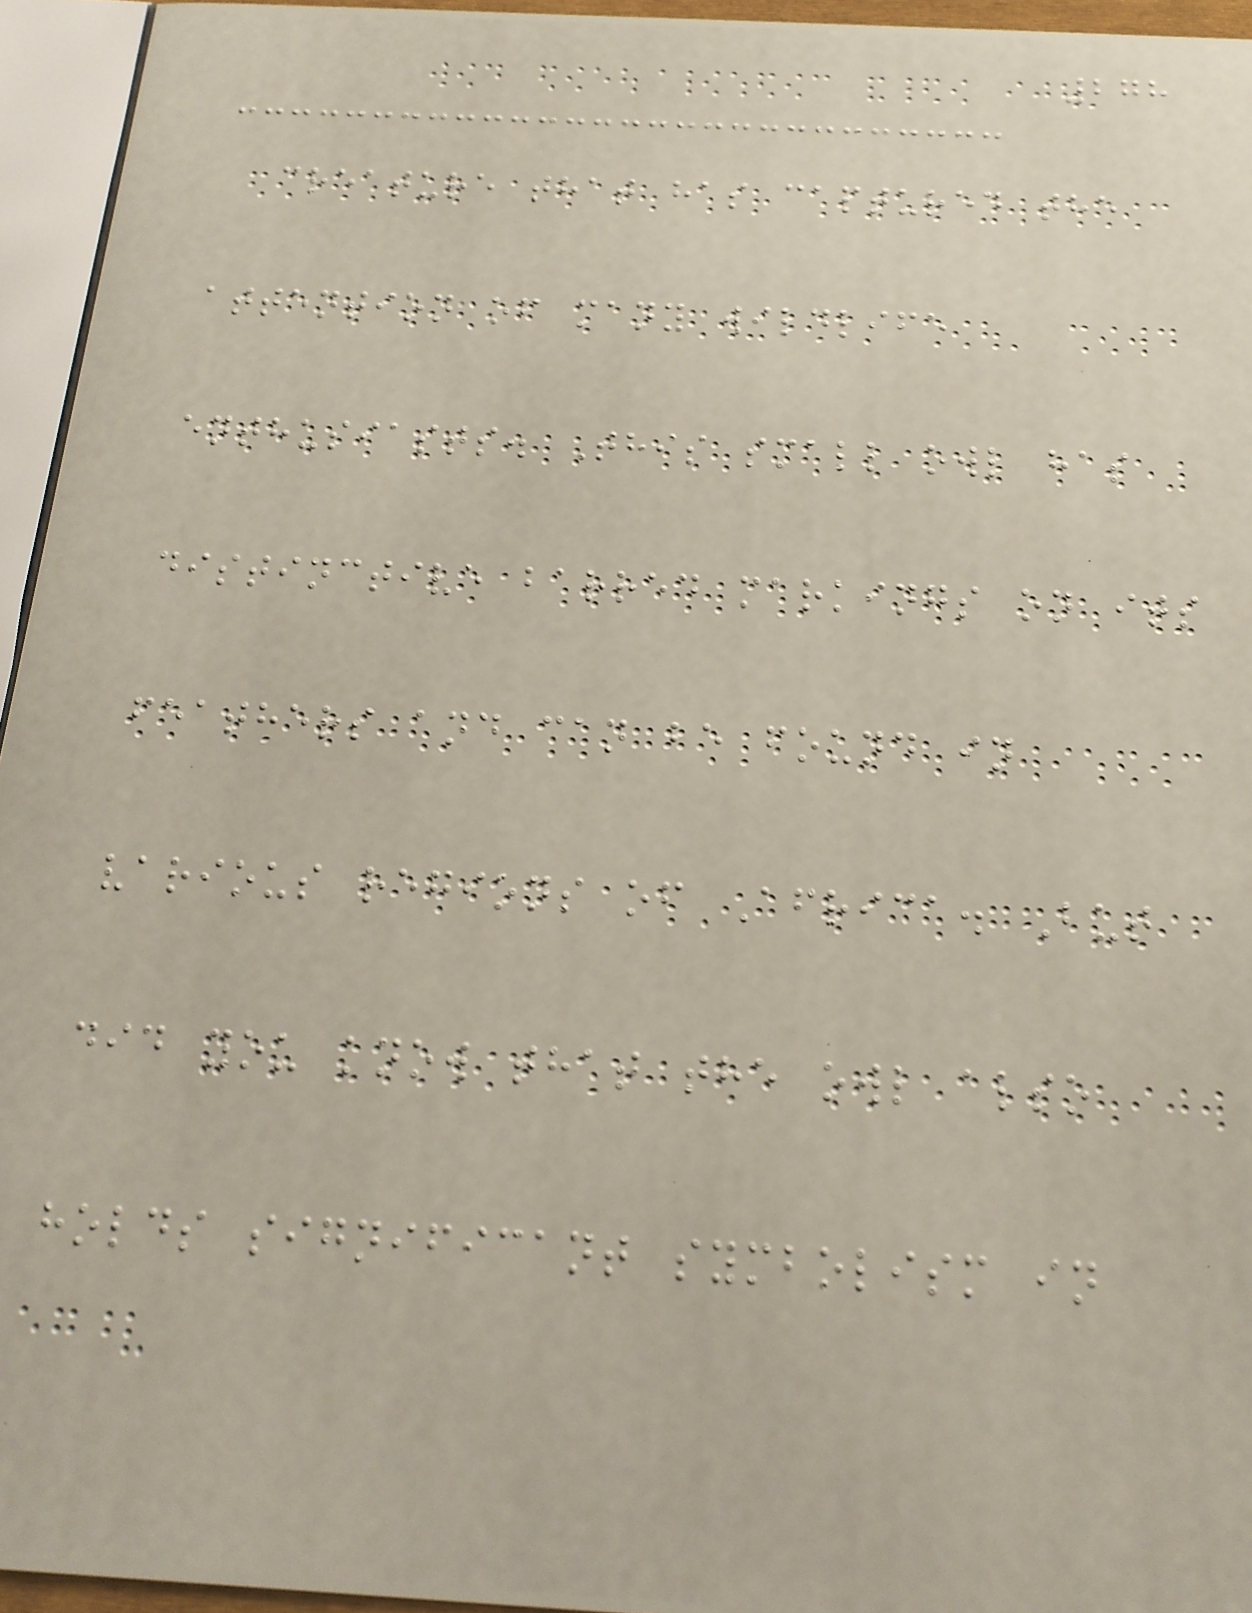278
creature that has captured the
attention of many wildlife
enthusiasts. This small owl has
distinctive barred markings on its
feathers and can be found in
various regions of Africa. But
did you know that the owl also
holds significant symbolism in
